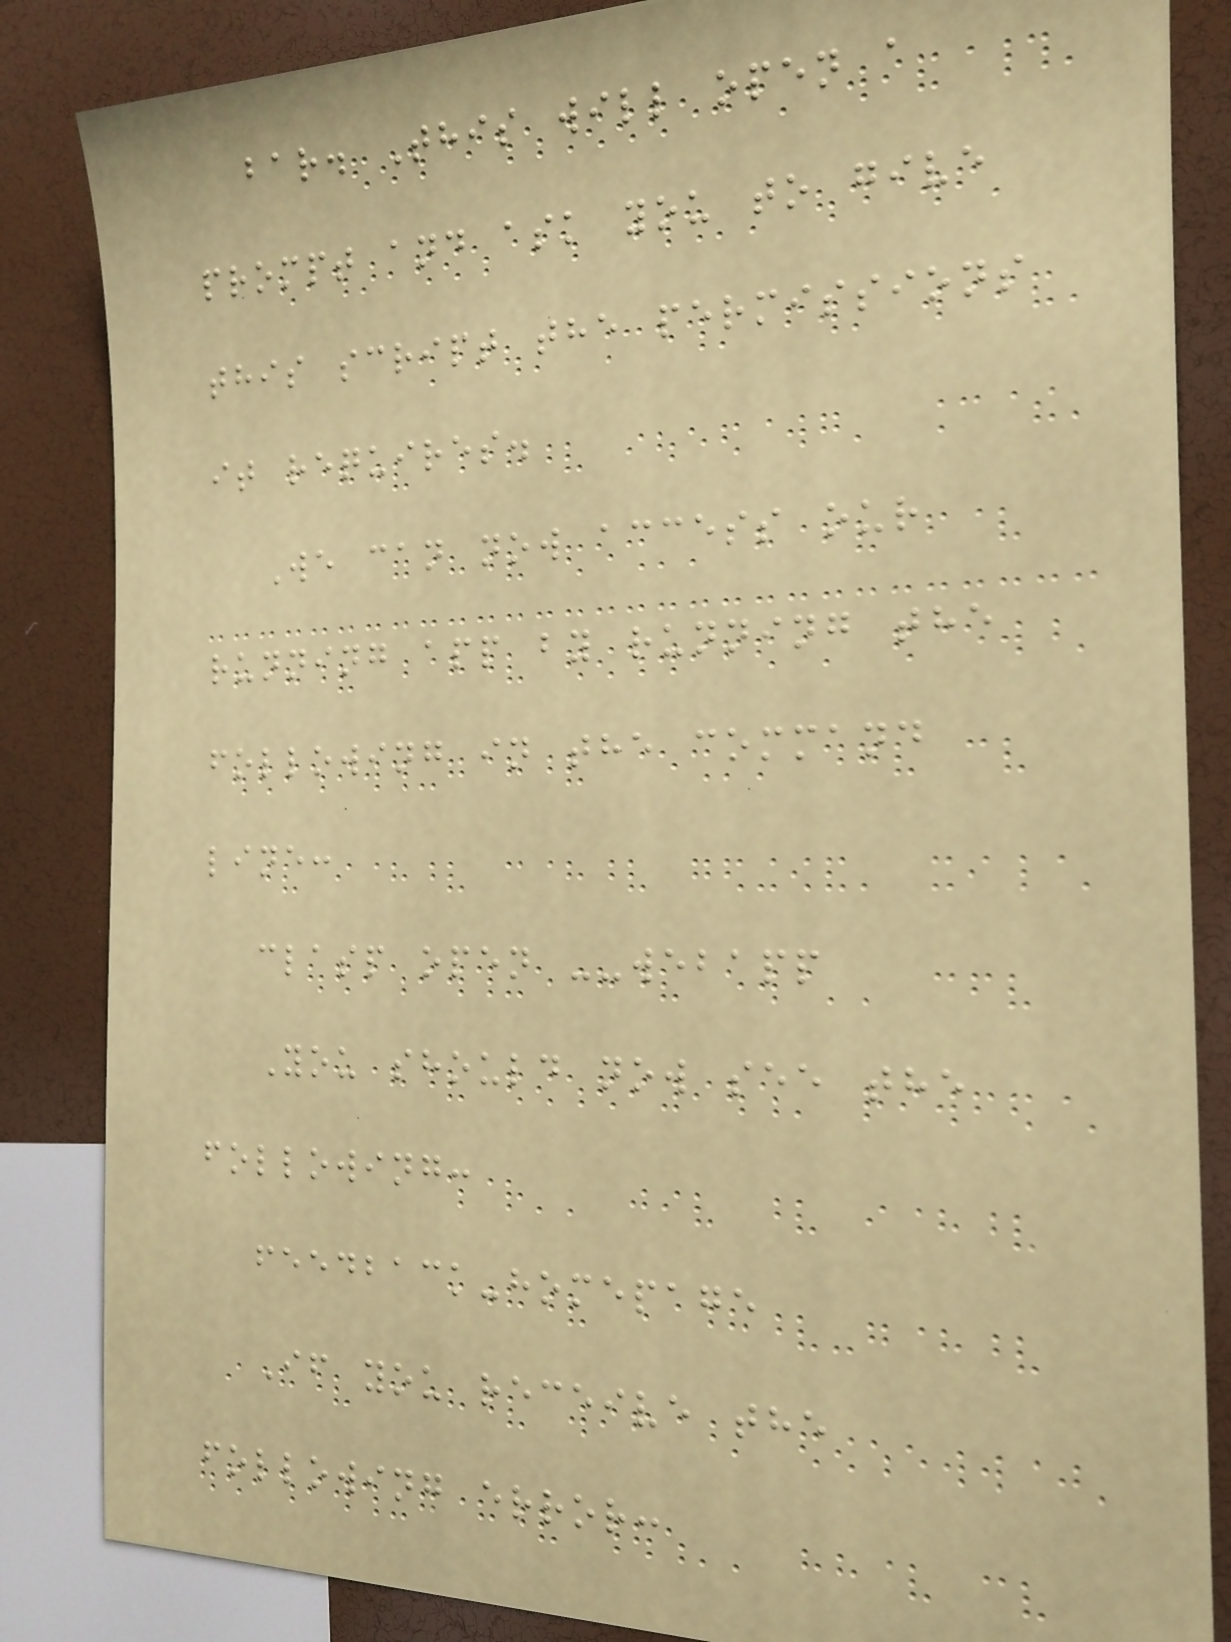bar. This will open a
prompt and ask you to give
this script the permissions
it requires.
We can now access our
running app by running the
following in the command
line:
clasp open --webapp
You should now see the
following:
feedback-homepage
If you receive the
following error:
